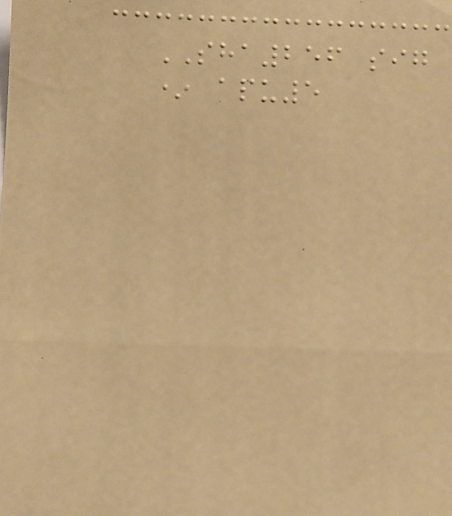SHA256 sig
* apu5
